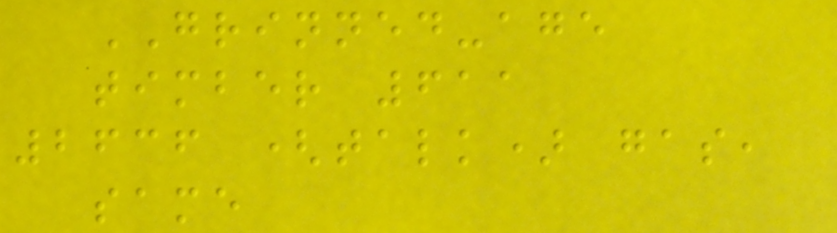GRINNED-age
timber 611
2636 (talk) gas,
same
